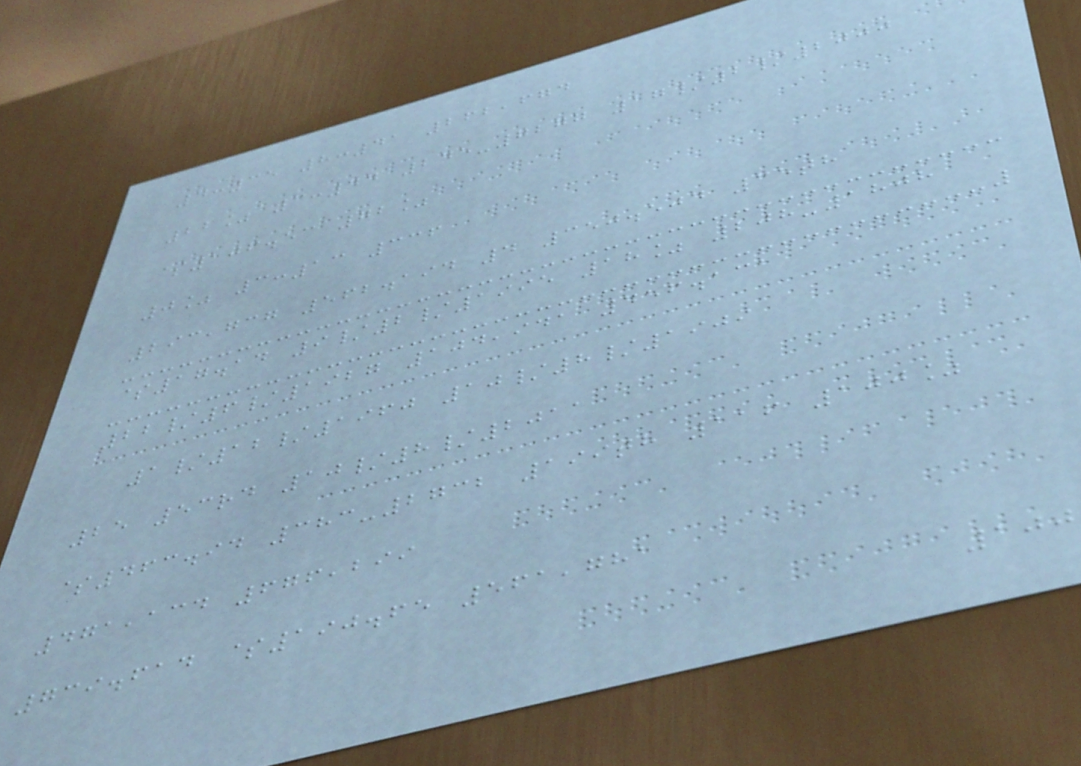4:35 8:41 262,674
22% 3:44 245-7277 17/2/2000
$106.53 72%
0% 3:13 336
293,737 562.194 4 350.504 35th
$17.14 9/2/1995 18% 208-1808
22/6/1927 104,941 456.131
1/12/1960 10/8/1909
25 53rd 10/8/2011
$463.94 383-2732 199th 116 100%
471,134 676,299
739.614 $190.65 561,781
100
